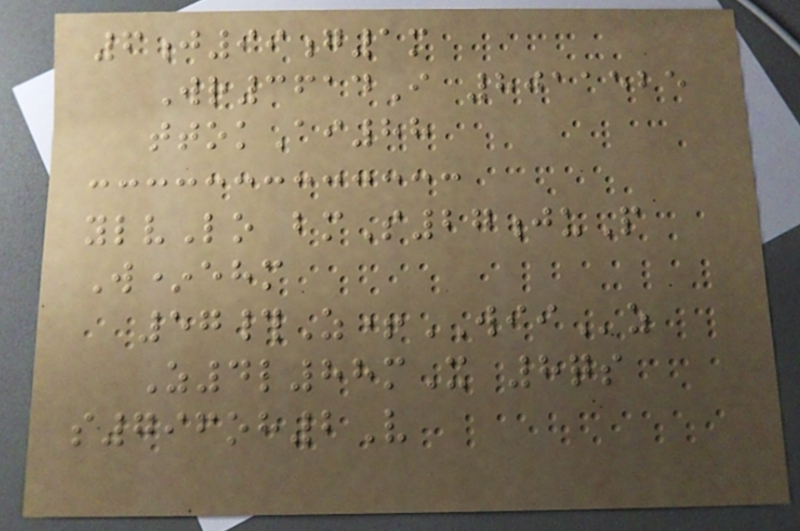6j99g1m
Wr3614I 8011525
ttokAi88
ylvLo bmS27juP
W*ehm
57#Z+WIIz
Z4l88mX 8qs
s796oh2V
